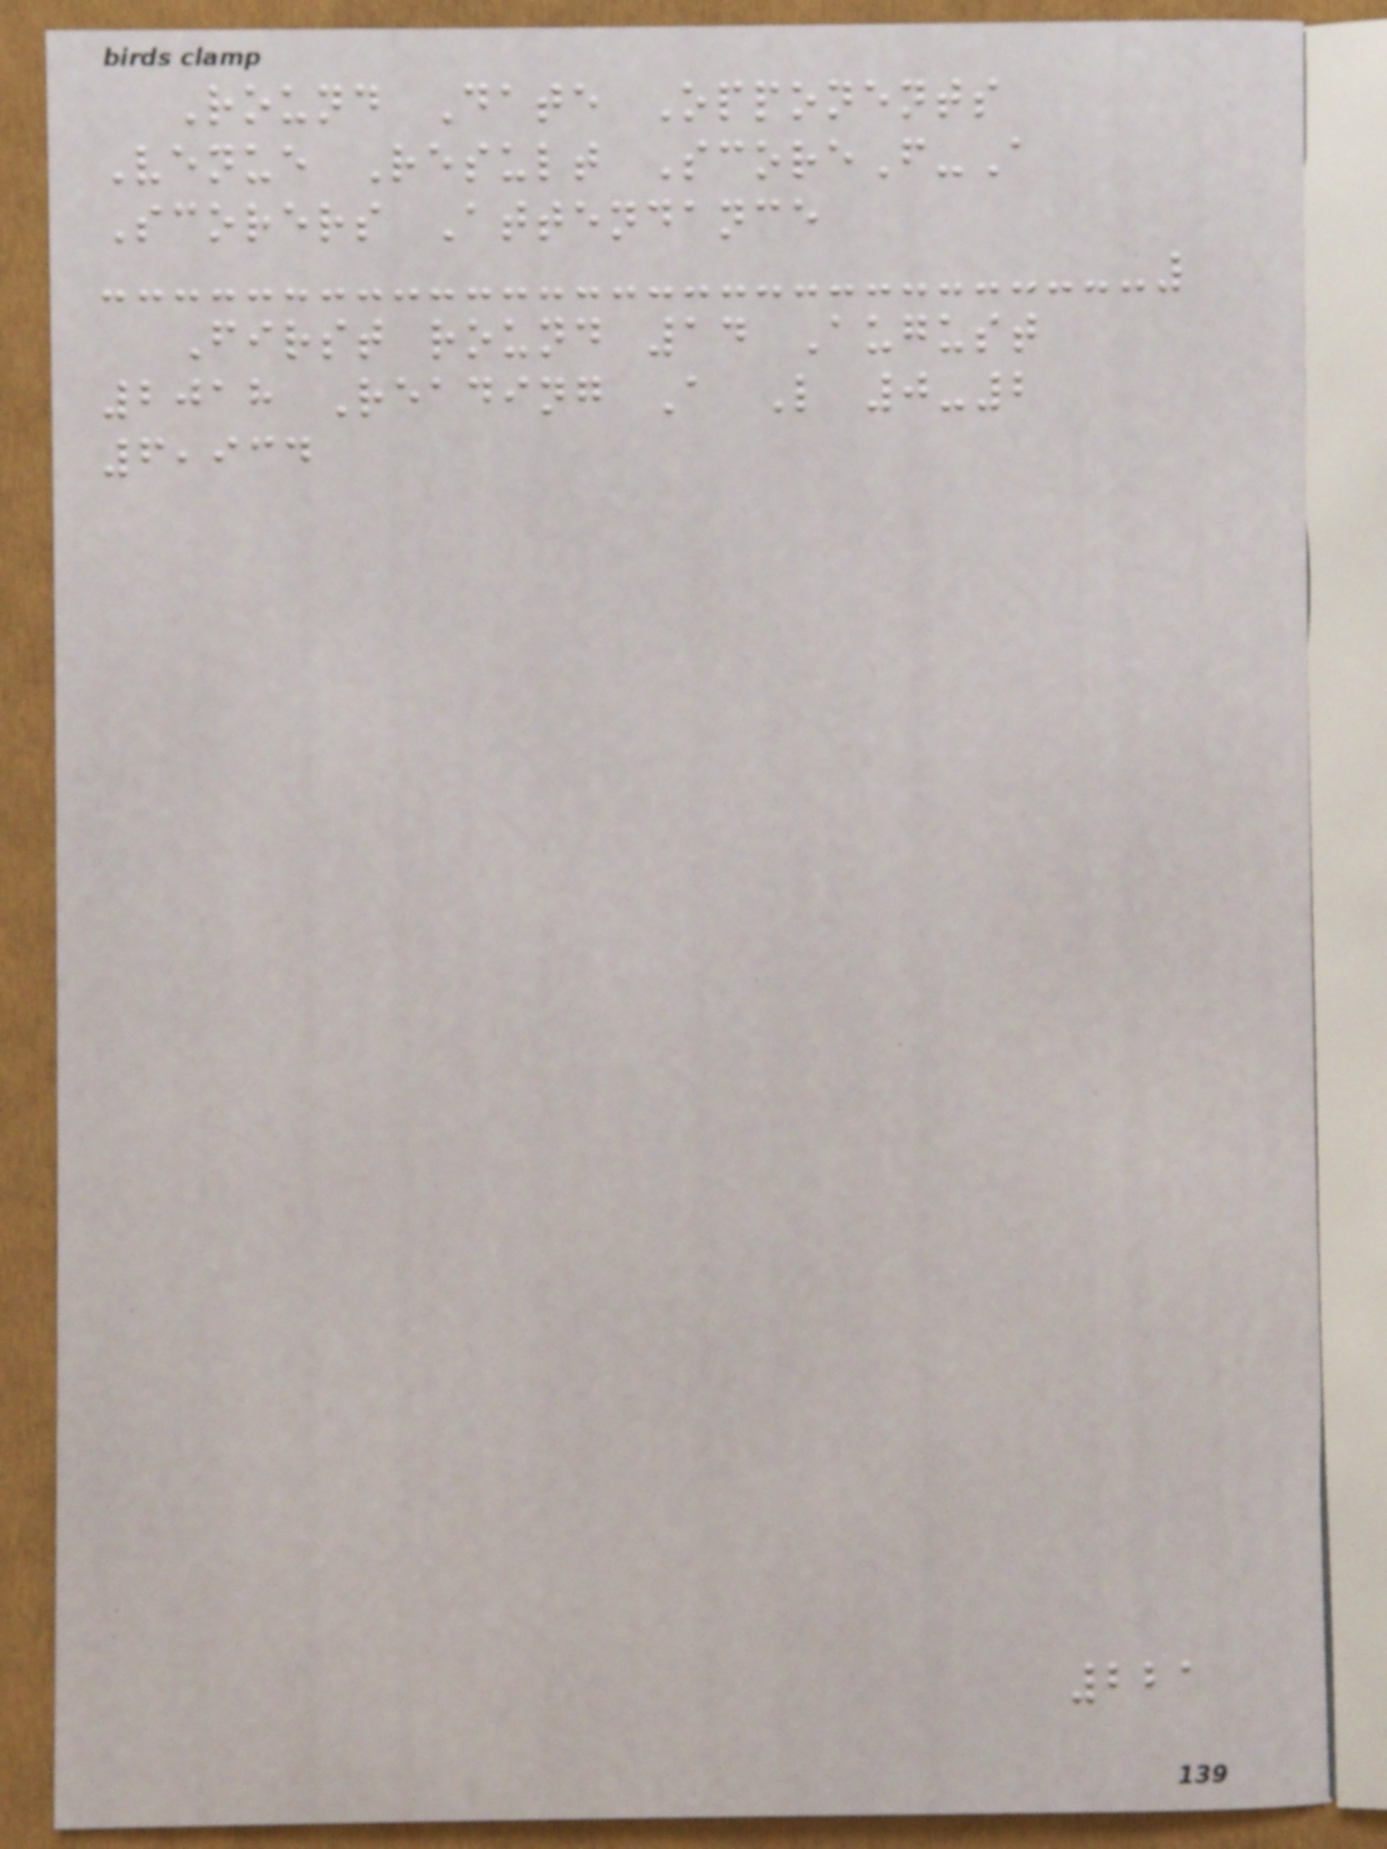Round Date Opponents
Venue Result ScoreF-A
Scorers Attendance
First round 14 August
2018 Reading A L 0-2
6,934
221
